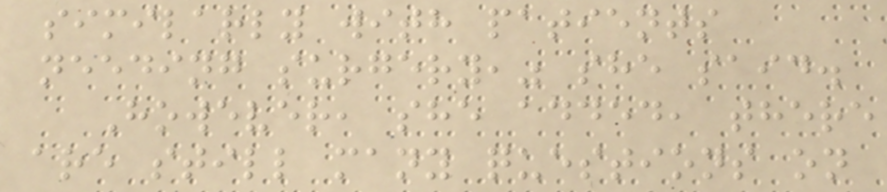similarly with patients
needing surgery," she said.
However, she added, there
are still many questions on
